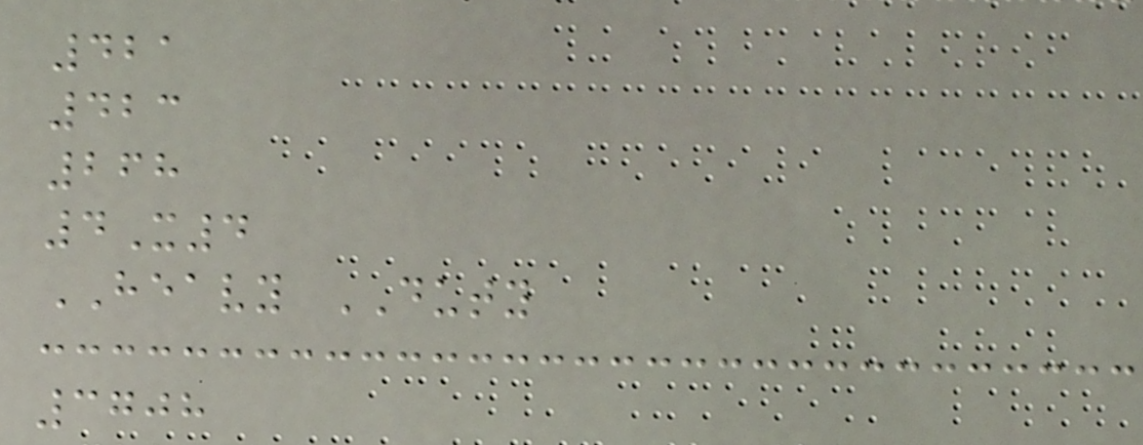421
423
268
4X4
HEAVY DUTY
3708
